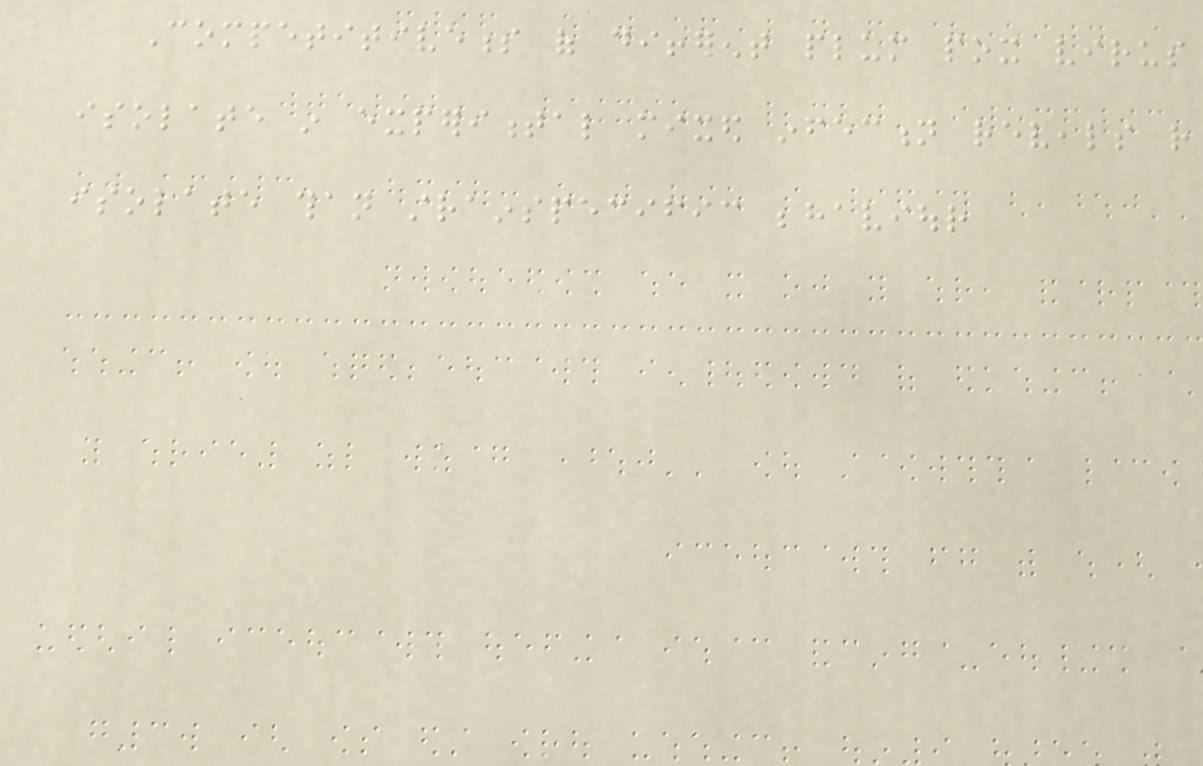Competitiveness of different plum pox virus
isolate in experimental mixed infection reveals rather
isolate than strainspecific behaviour
